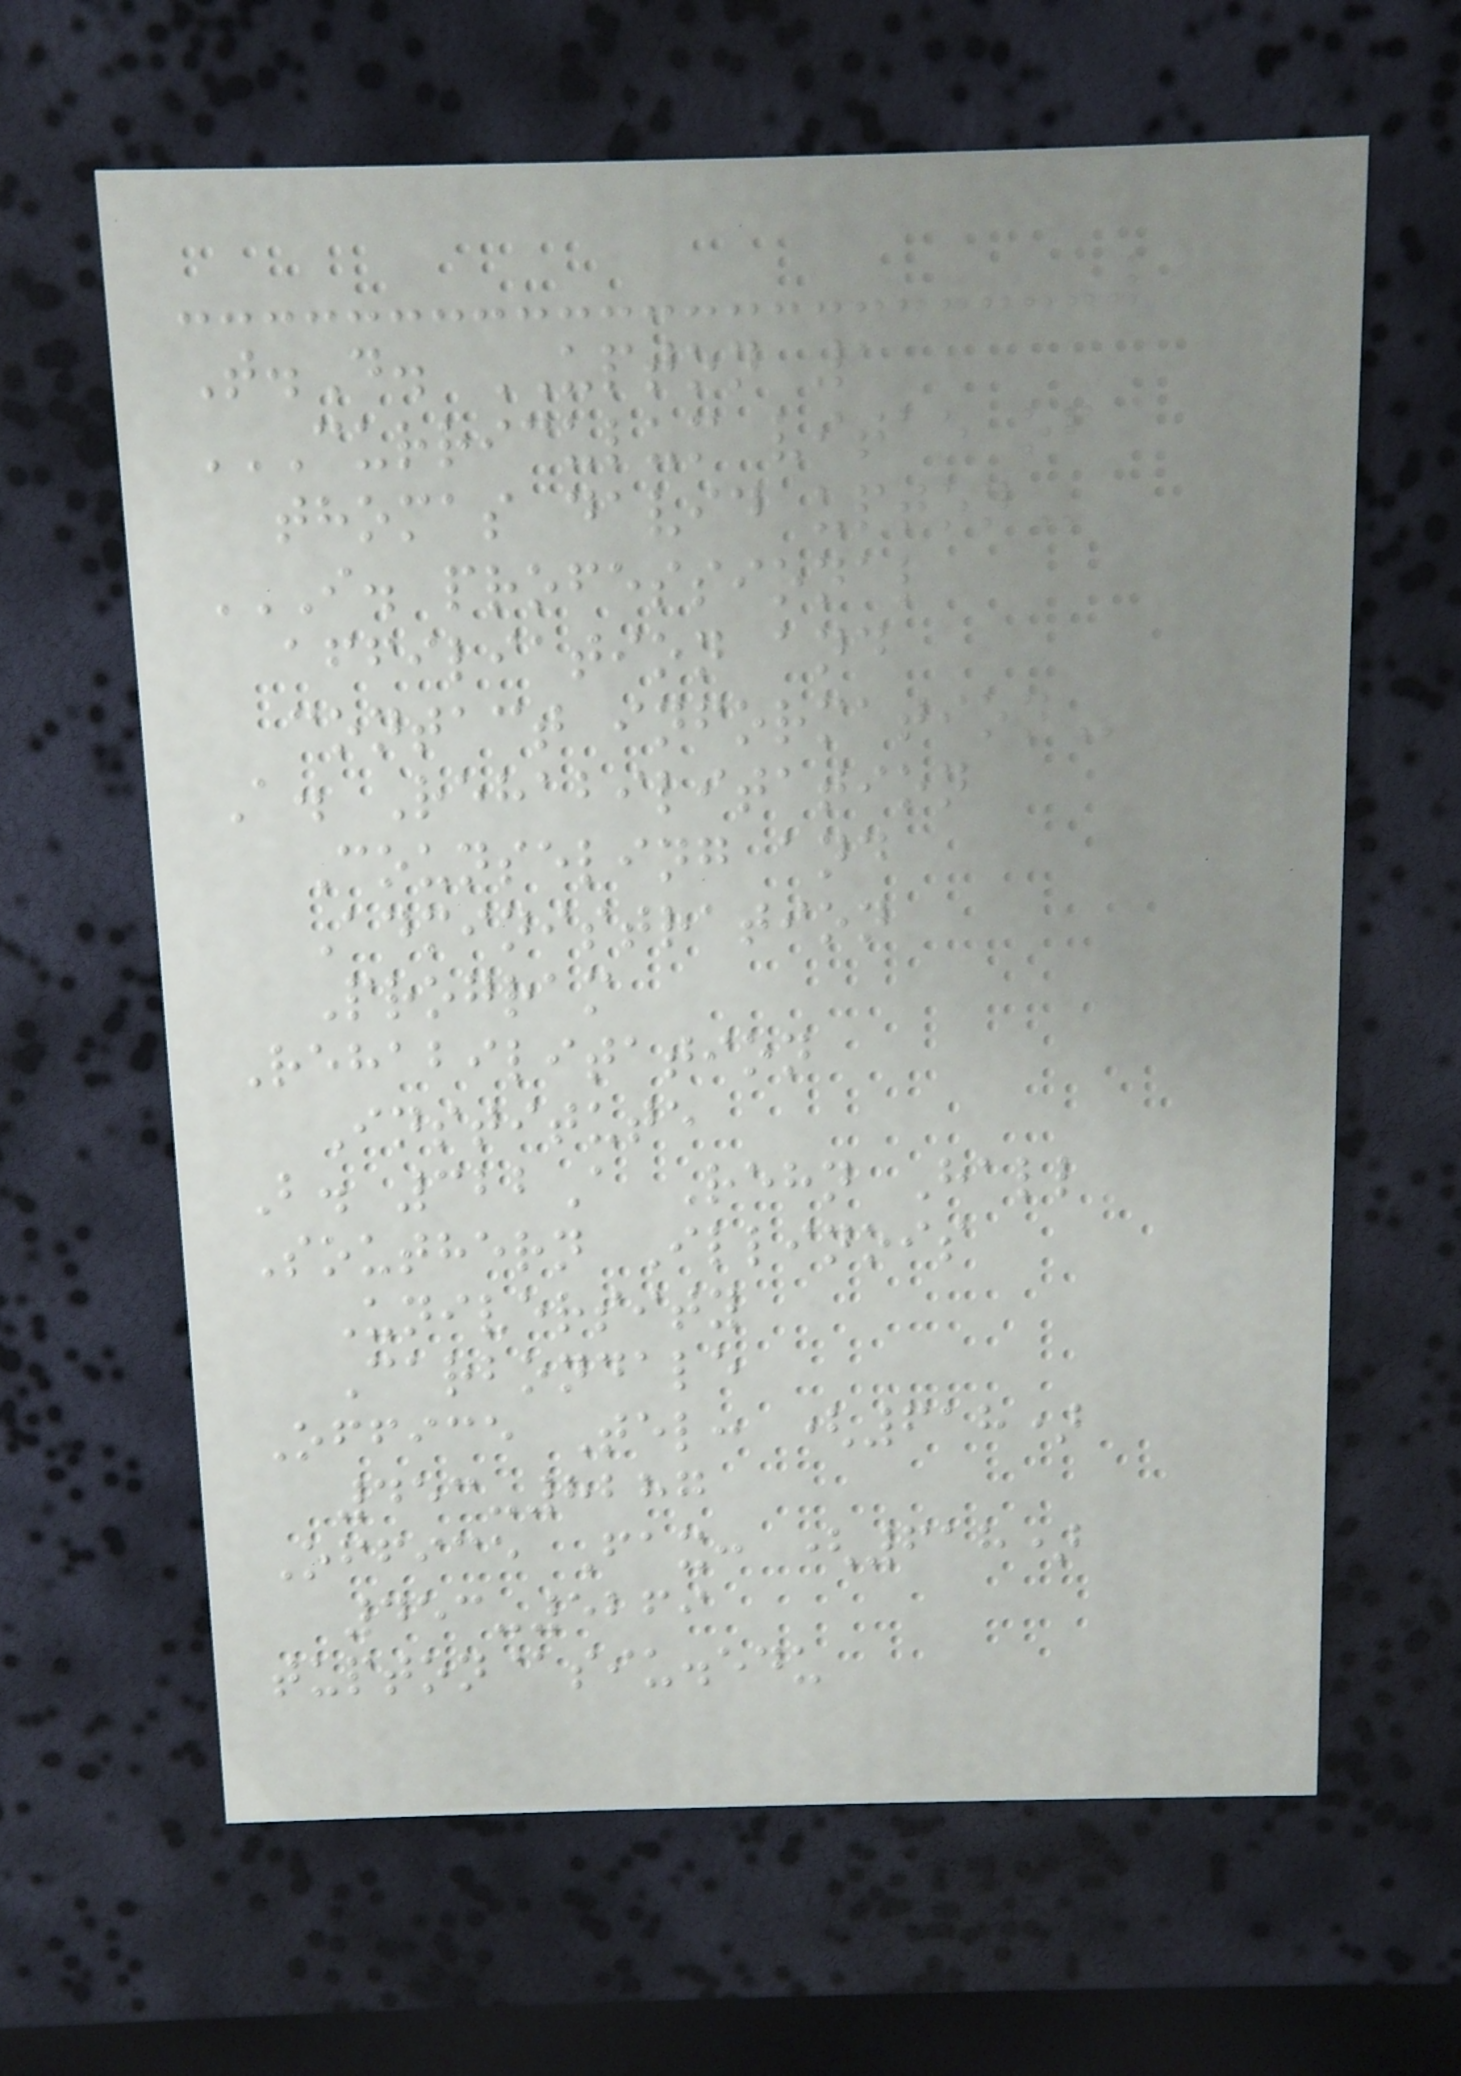T.D. UPTON 1
CURRICULUM VITAE OF
THOMAS DAVID UPTON
I. PROFESSIONAL
AFFILIATION AND
CONTACT INFORMATION
A. Rehabilitation
Counseling and
Administration
Program
Rehabilitation
Institute
B. 322A Rehn Hall
Southern Illinois
University
Carbondale
Office Tel: (618)
453-8287
Office Fax: (618)
453-5269
tupton@siu.edu
